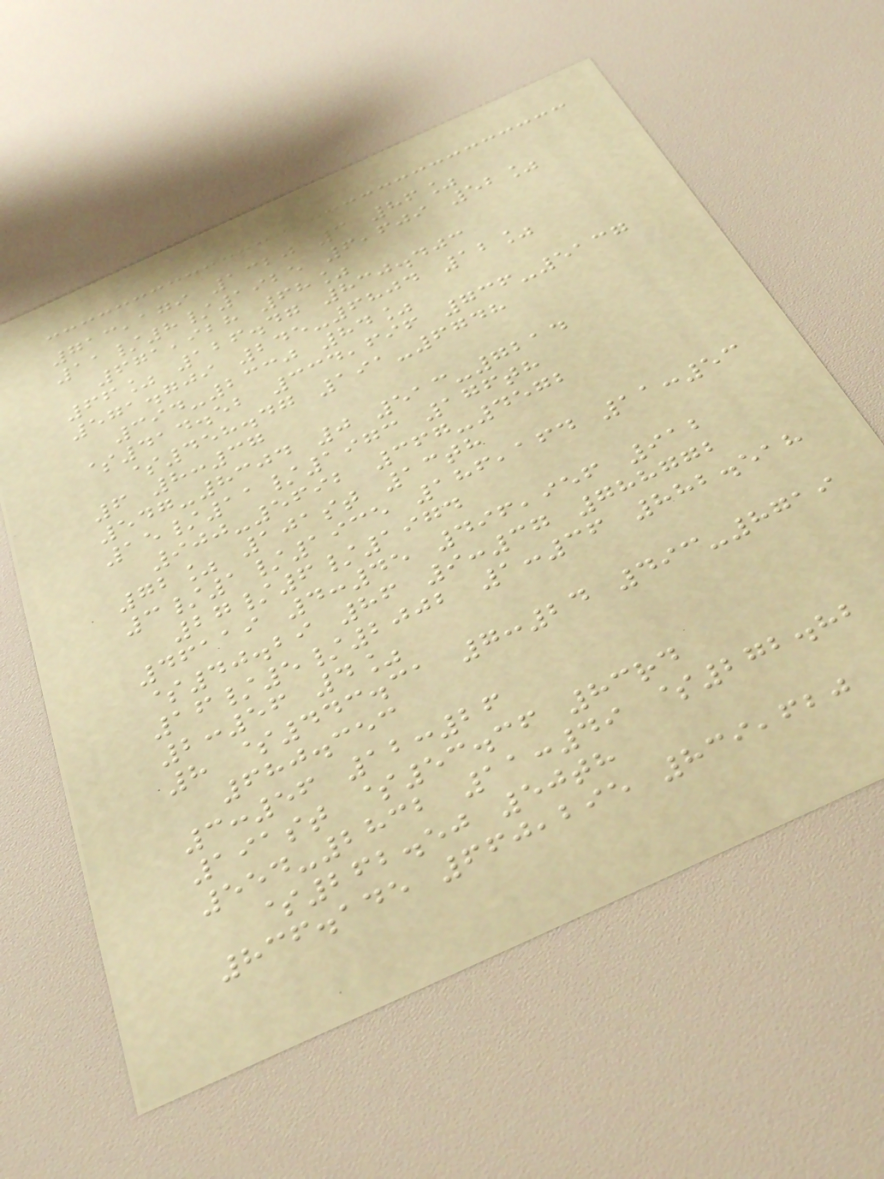713,179 1320 3 86%
11/8/1925 6,609 52%
671,928 68%
66% 126.47 830.403
571.709 245-6804 12%
394-2330 84%
$414.52 334,696 736-5137
$458.47 191-6748
6 8:37
547-8304 0 513-7214
15/11/1973 176th
900-5692 367-4572
72% 101st 13th
3/1/1935 186,164 11:53
27/6/1974
46119 4:45 496,956 912
$40.29 86 9:37 788772
16/5/2002 1:36 882.518
2:56 4%
8 $443.31 7:24 493-8719
680.353
3:56 12:26
191st $53.36 83rd
554-2832 11:49 $272.82
$262.50 50th
836.145 660,295 839,620
